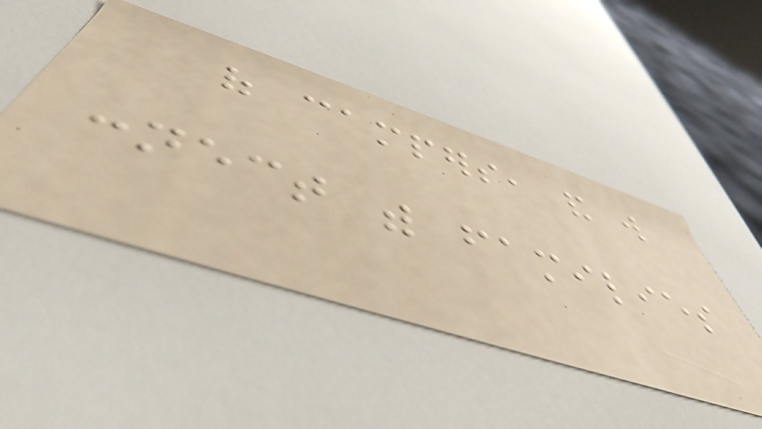of campers, and will
connect with families
